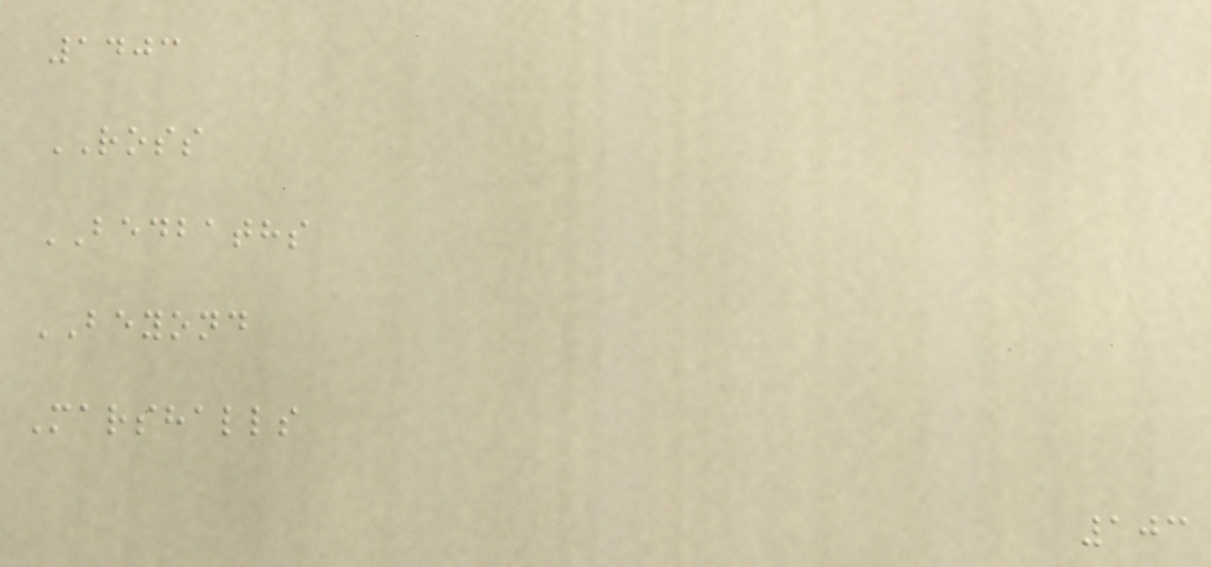1403
ROSS
BEDBATHS
BEYOND
Marshalls
103
